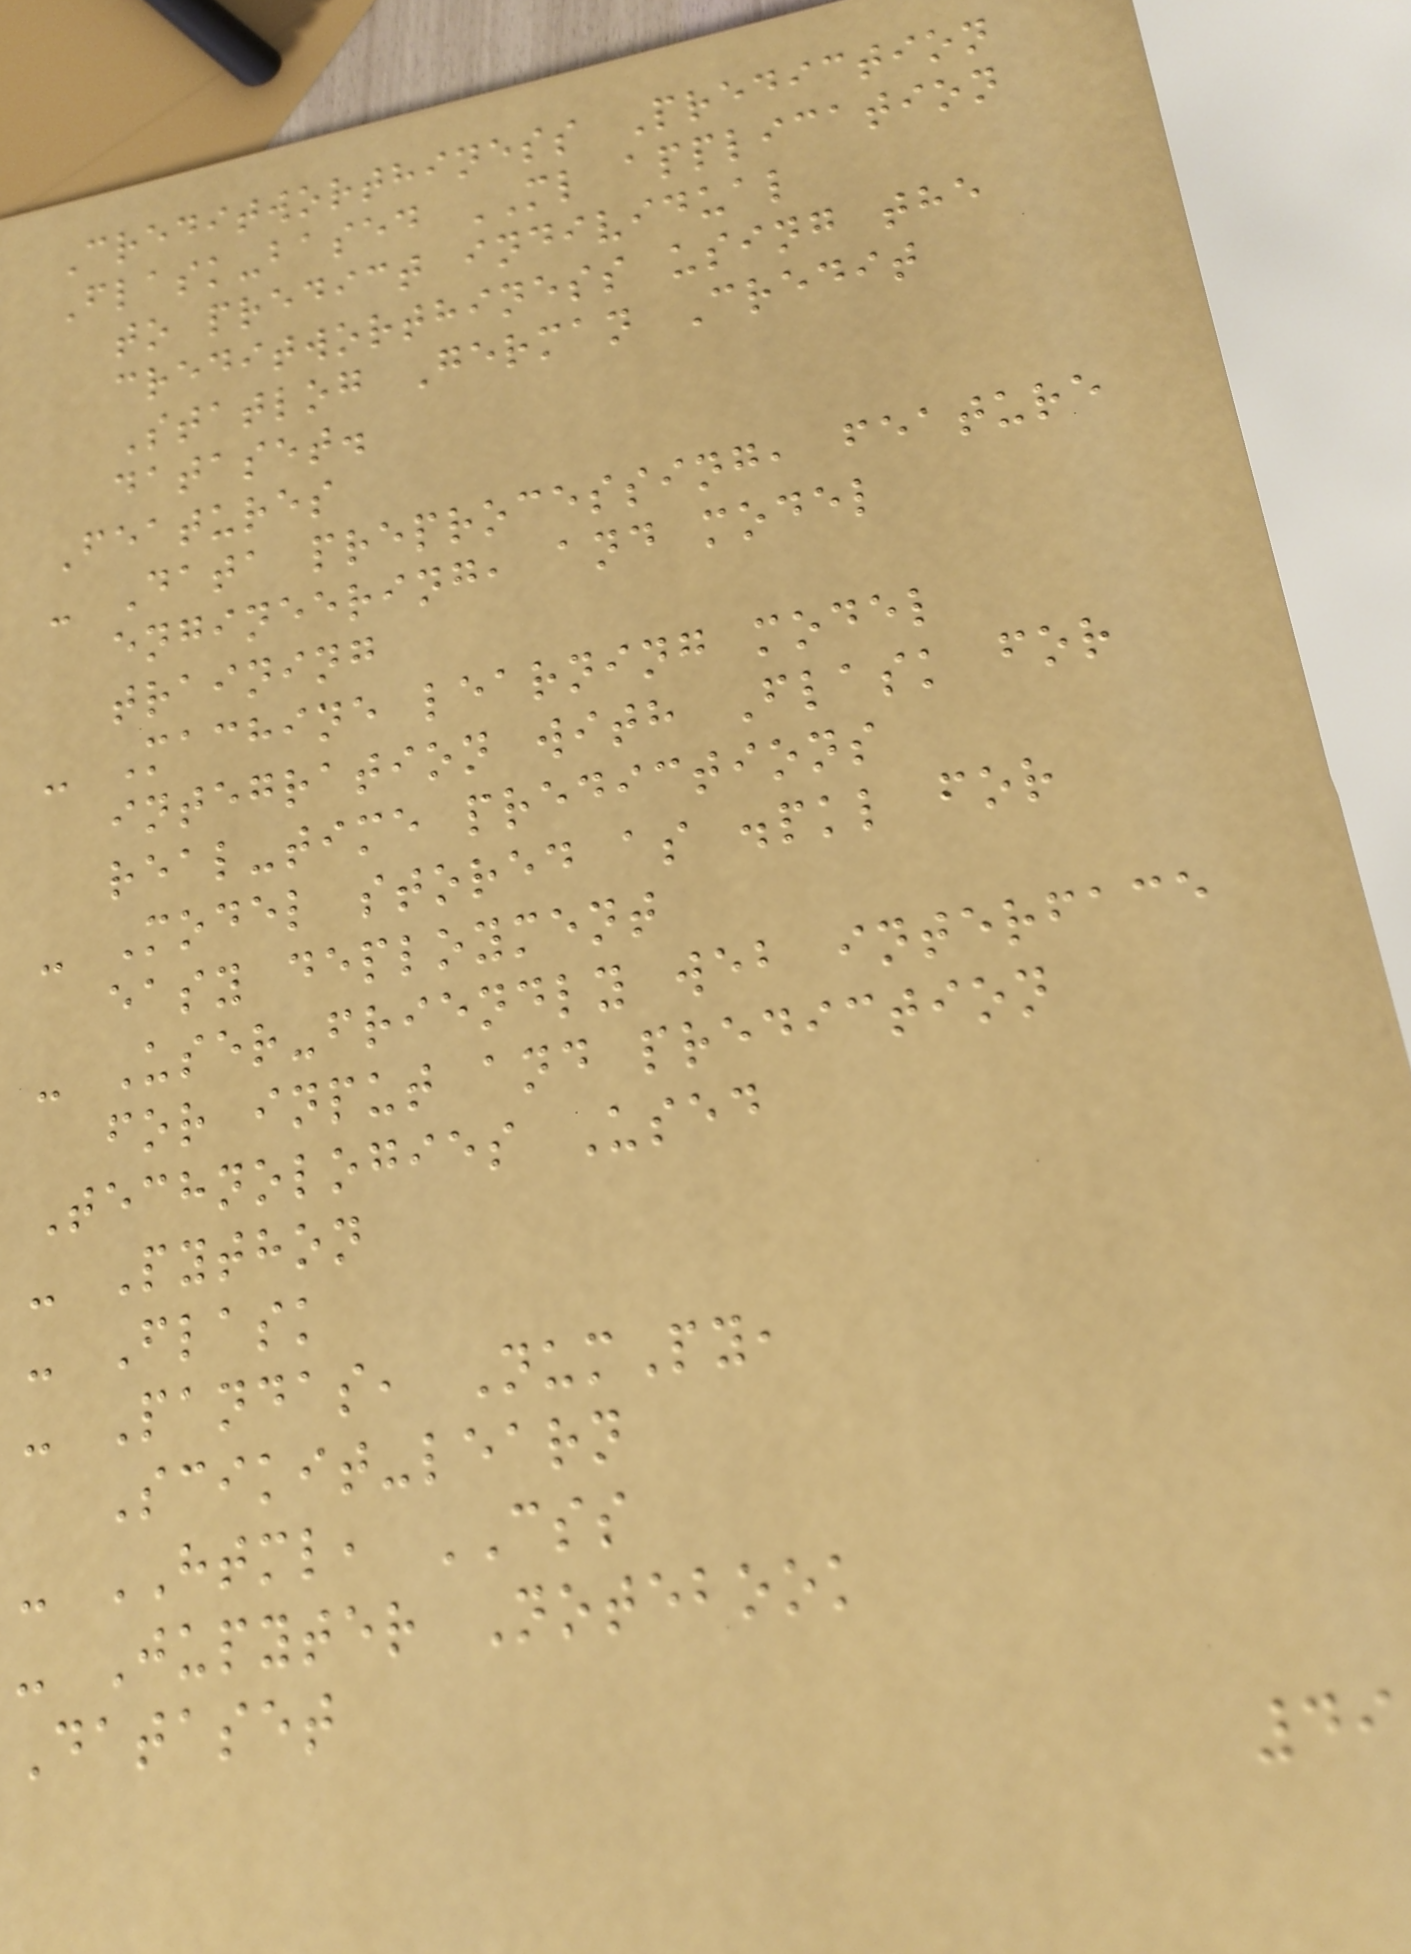Creditworthiness Prediction
Flask-based ML application
to predict individual
creditworthiness using the
Statlog German Credit
dataset.
Features
- Data preprocessing, feature
engineering, and model
training
- Machine learning model
integration with Flask for
real-time predictions
- Model stored as .pkl for
easy deployment
- User-friendly web interface
for input and prediction
Technologies Used
- Python
- Flask
- Pandas, NumPy,
Scikit-learn
- HTML, CSS
- Jupyter Notebook
Dataset
49
